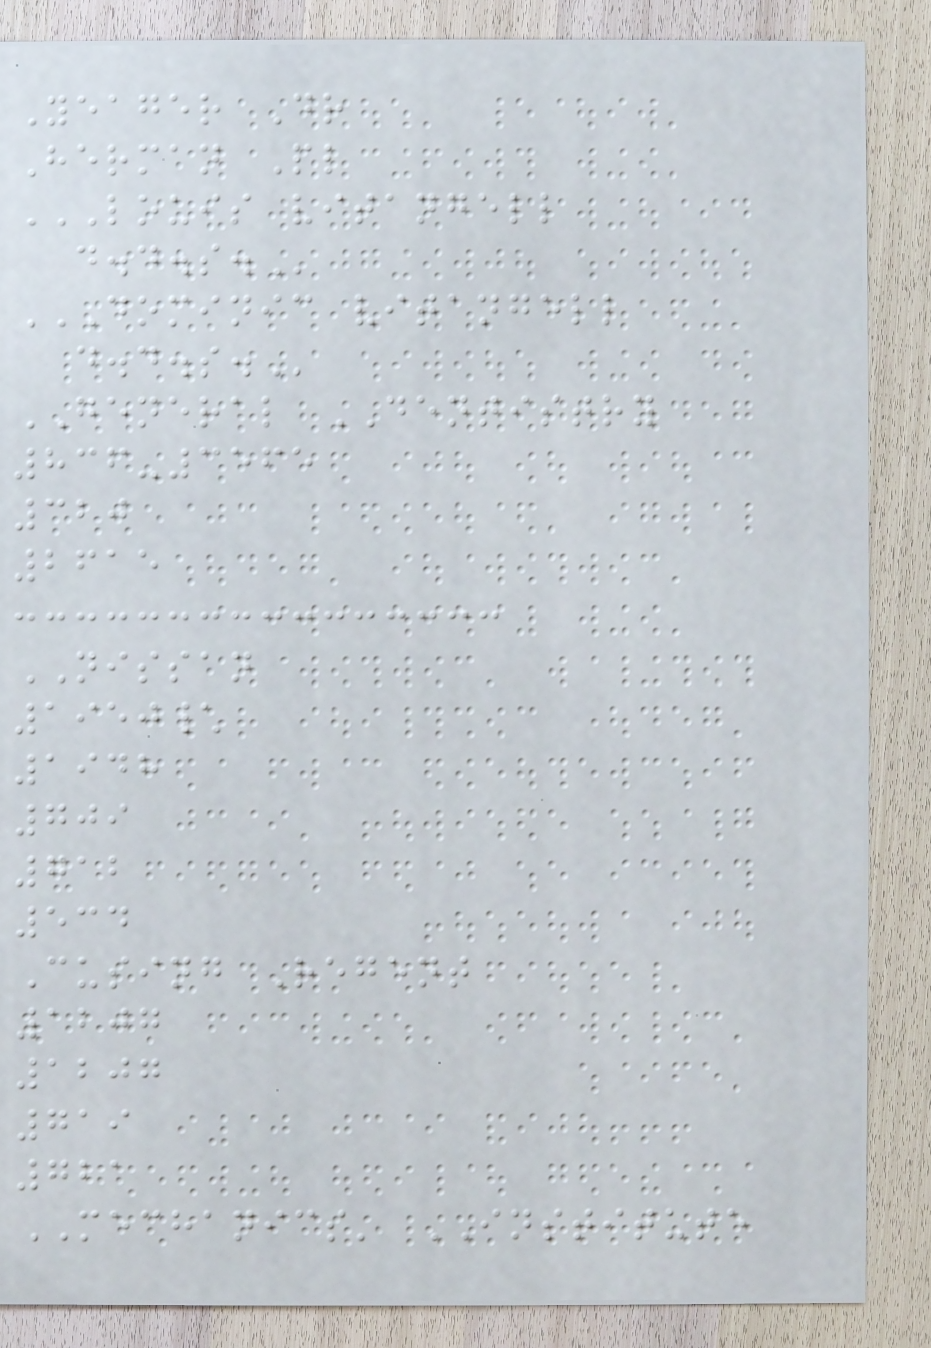Yeager Dr
Herman Pl
LOUIS VITANGELL
D.D.S.
DOMINIC VITANGELL
D.D.S.
GENERAL DENTISTRY
836-3565
320
2615
NISSAN
1950\
1948
709
712
534
Cusing Regent
1207
1207
719
721
MECHANICS' INSTITUTE
